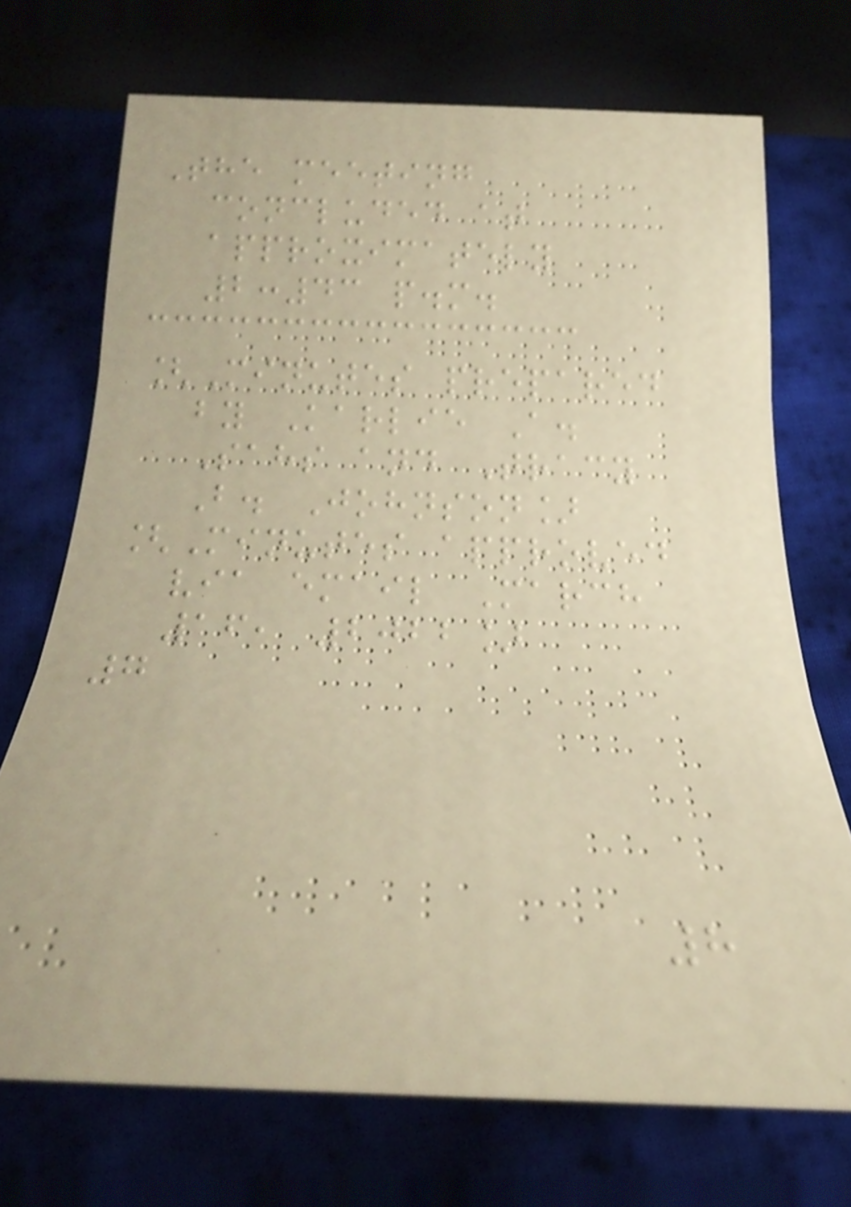The meeting
concluded at
approximately
2:43 p.m.
[Minutes prepared
by Karlie A.
Sahs and Tracy
B. Johnson]
[Minutes approved
via email March
16, 2022]
7
8
